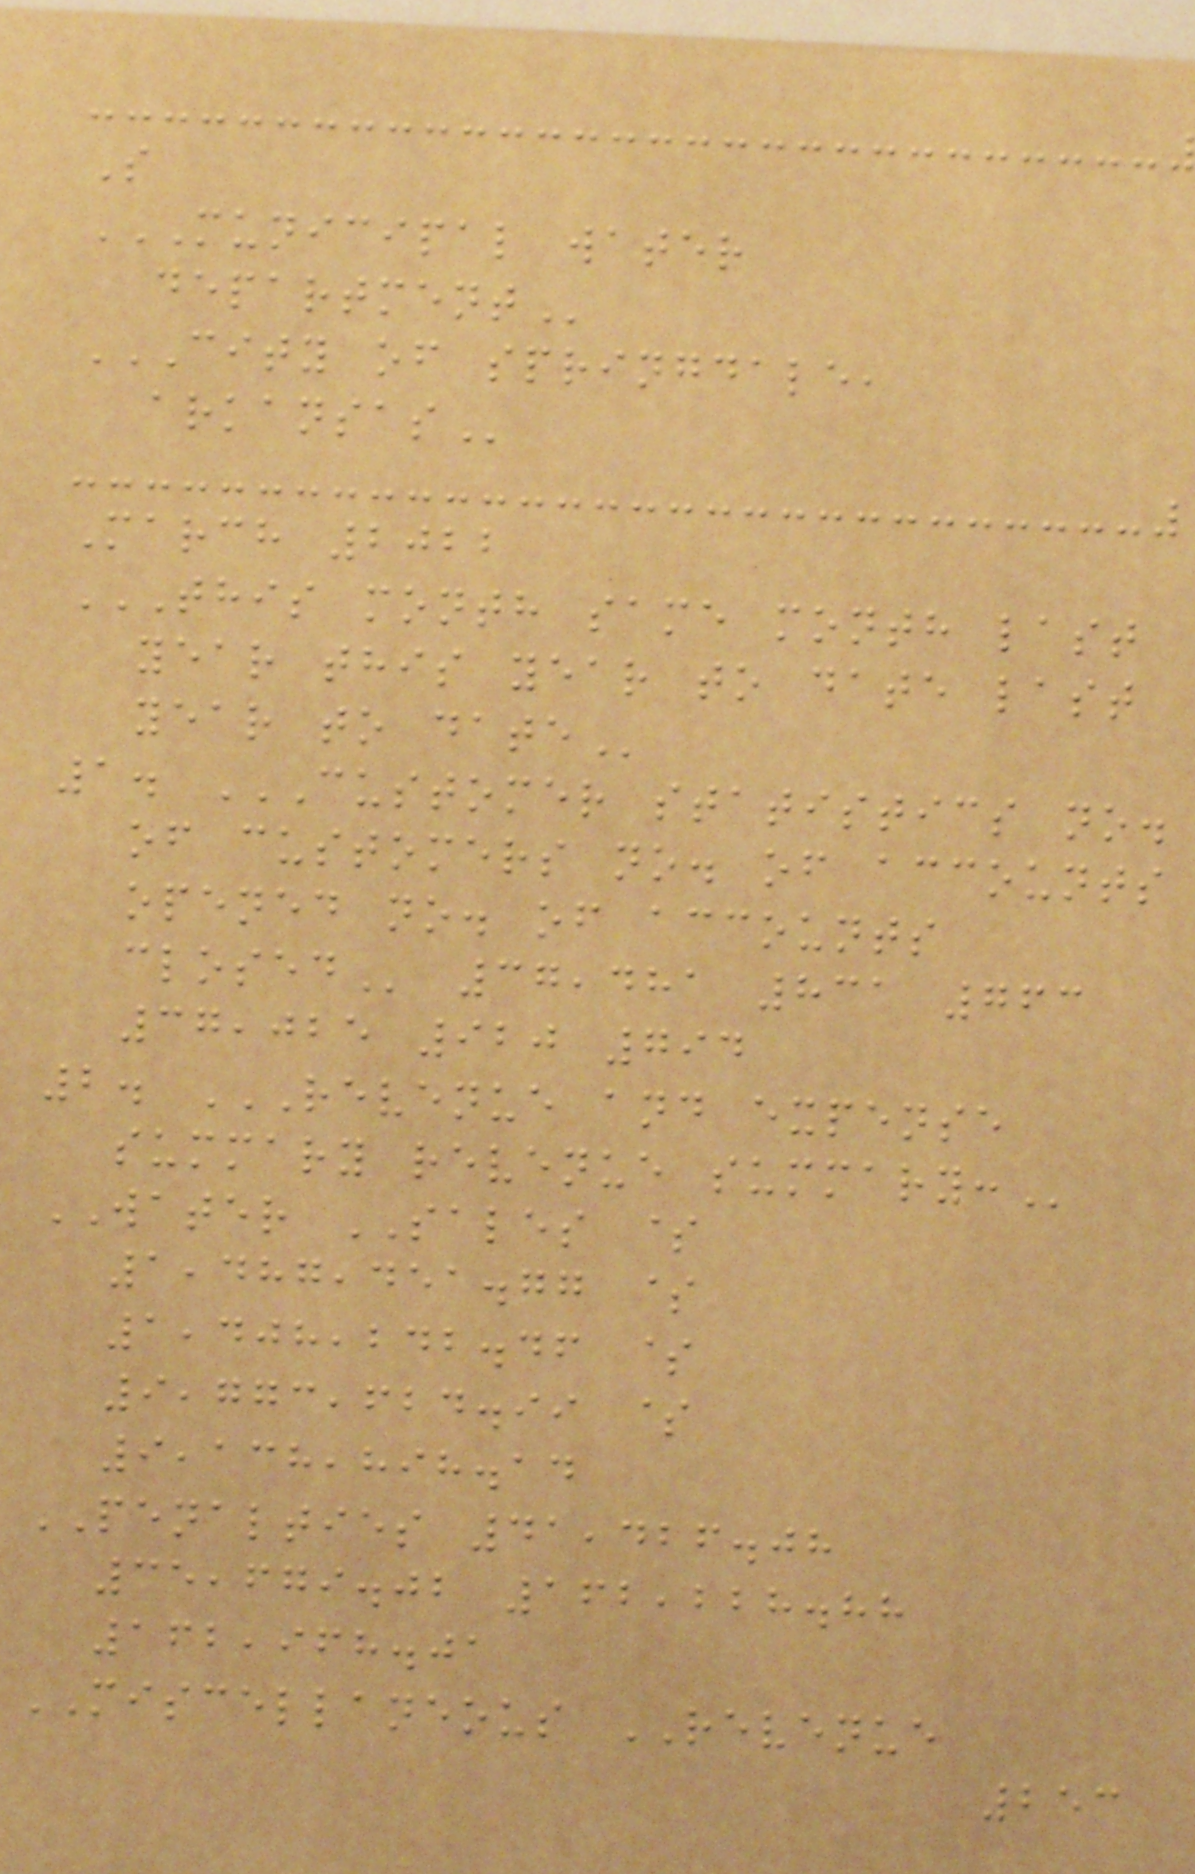S
MUNICIPAL WATER
DEPARTMENT
CITY OF SPRINGDALE,
ARKANSAS
March 2022
THIS MONTH SAME MONTH LAST
YEAR THIS YEAR TO DATE LAST
YEAR TO DATE
1. CUSTOMER STATISTICS NO.
OF CUSTOMERS NO. OF ACCOUNTS
OPENED NO. OF ACCOUNTS
CLOSED 37,481 831 763
37,025 920 794
2. REVENUE AND EXPENSE
SUMMARY REVENUE SUMMARY:
WATER SALES $
1,487,451.77 $
1,408,242.46 $
9,773,624.99 $
9,138,898.14
PENALTIES 41,426.08
35,679.02 162,228.88
162,968.01
MISCELLANEOUS REVENUE
253
